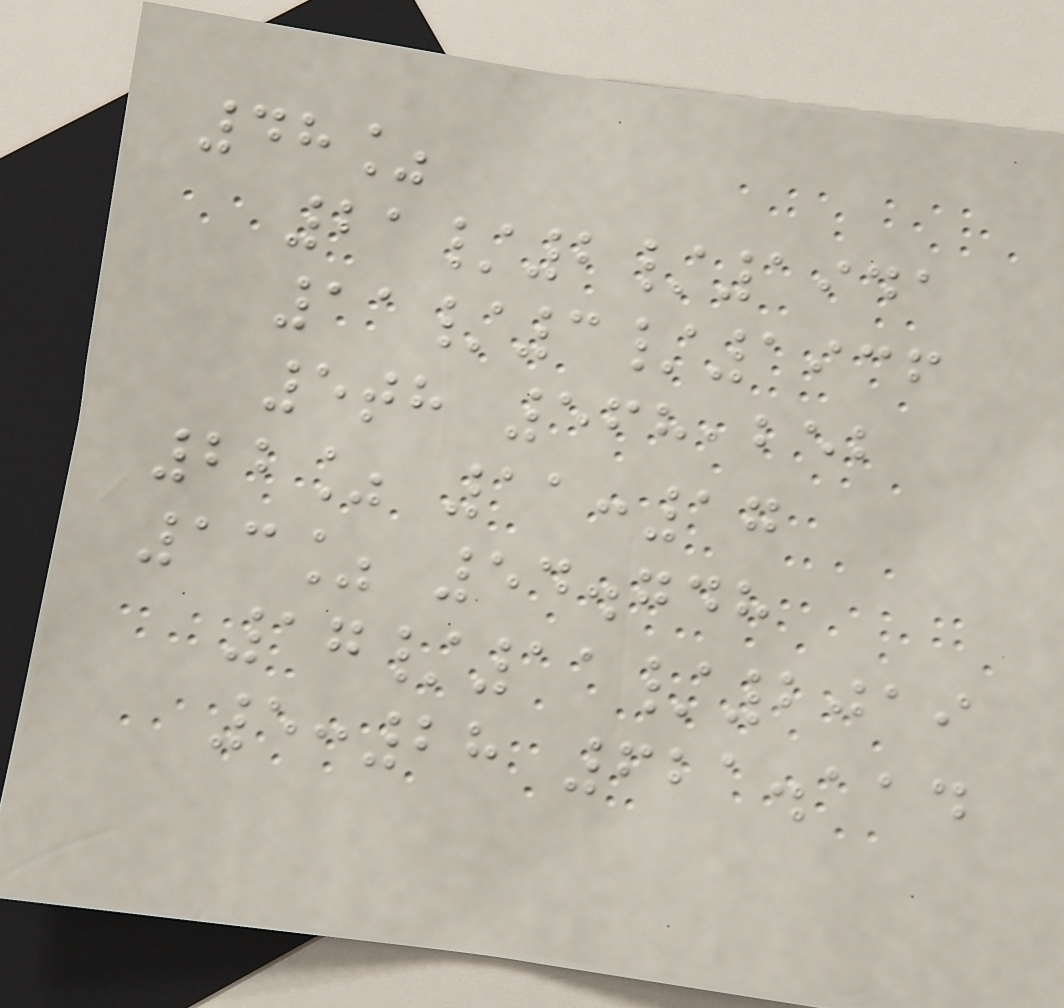48%
21/2/1941
11/3/1936
5th 568,252
22% 11:17
13% 54.748
17/11/2019
5:28 621.114
